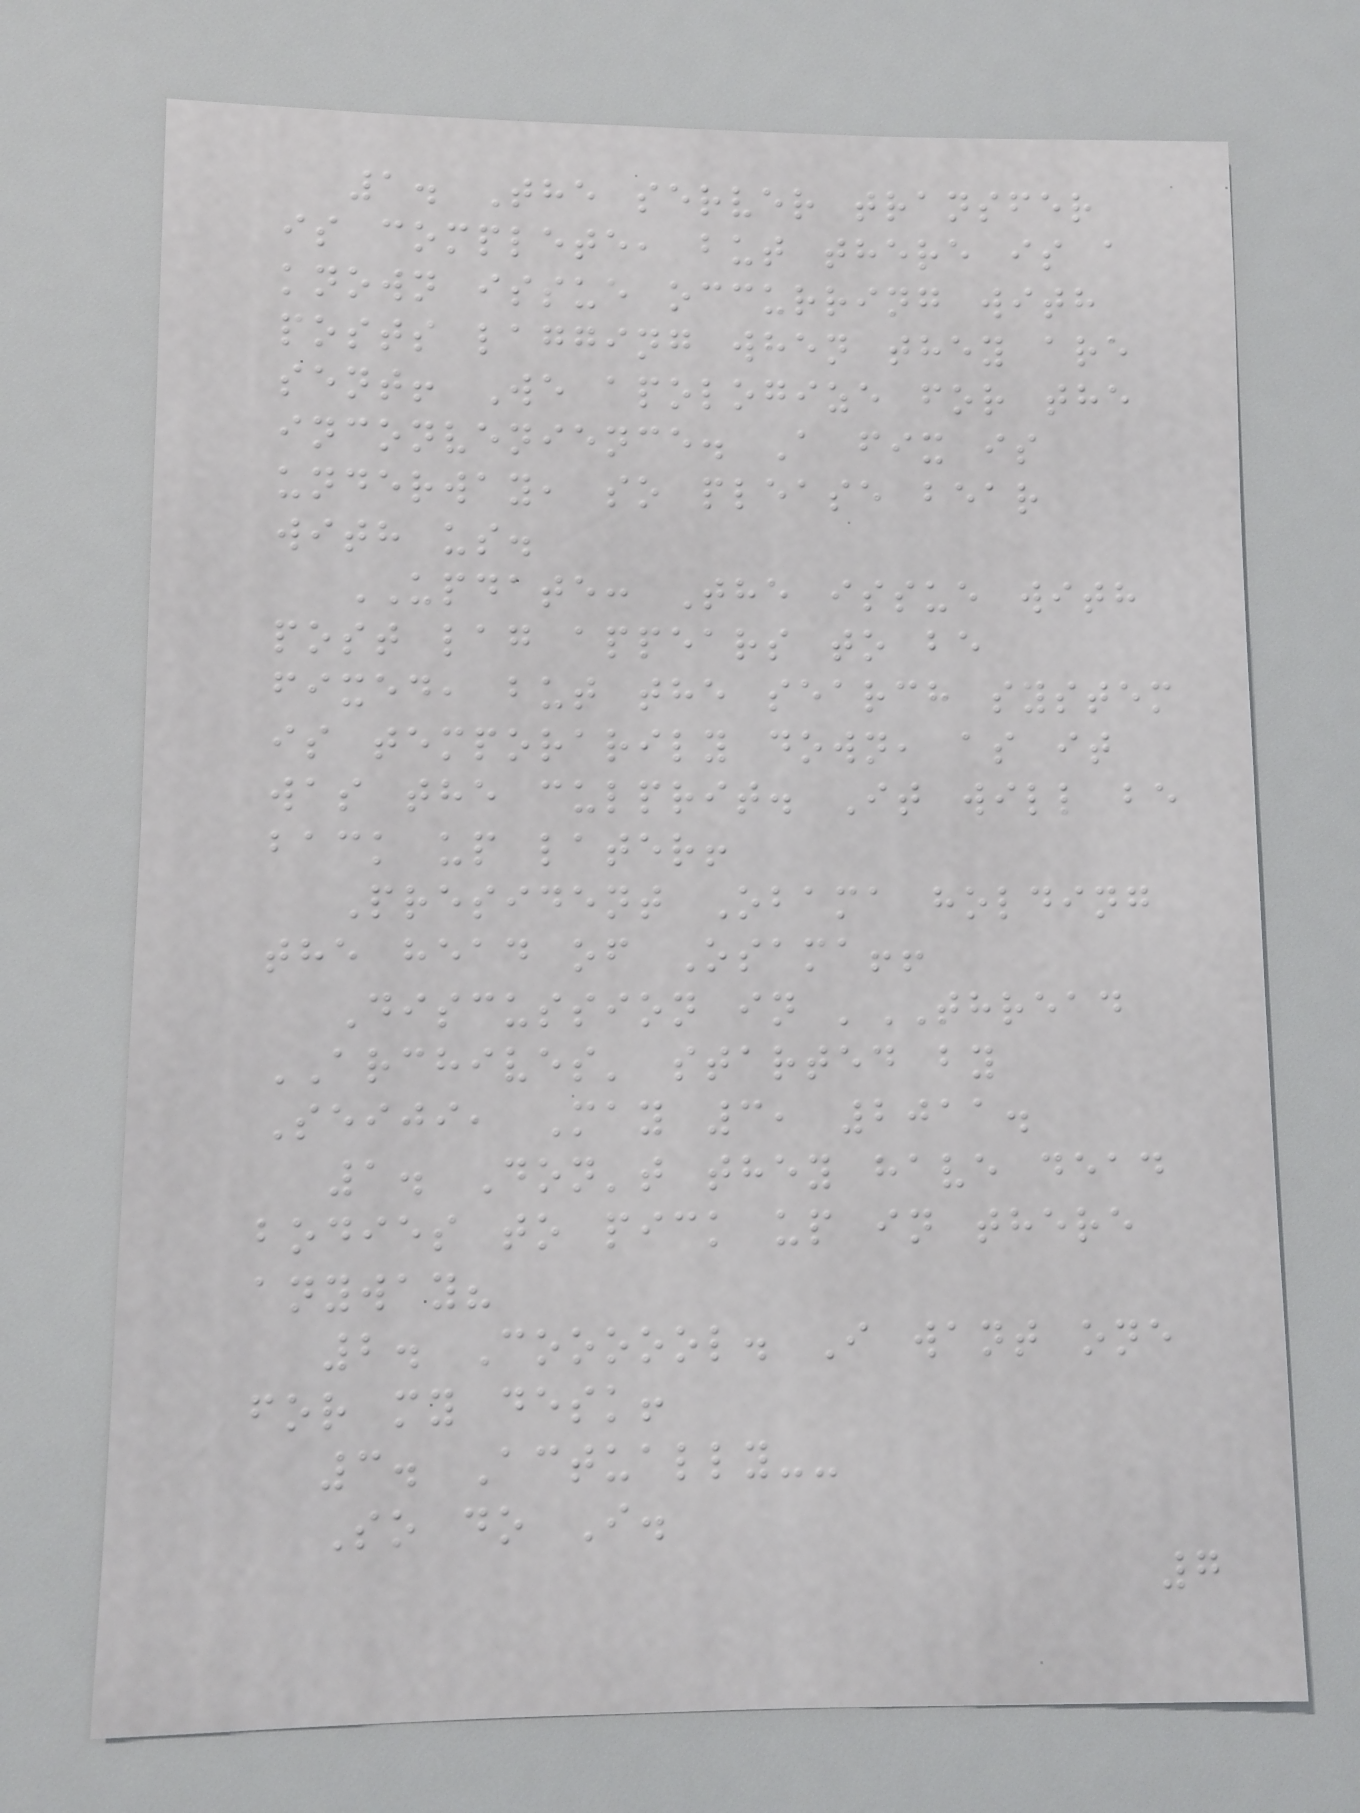1. The server transfer
is complete, but there is a
known issue occurring with
posts lagging when they are
sent! We apologize for the
inconvenience. A fix is
underway, so please bear
with us.
UPDATE: The issue with
post lag appears to be
fixed, but the search system
is temporarily down, as it
was the culprit. It will be
back up later!
President Obama holding
the head of Osama!!
Discussion in 'THREAD
ARCHIVES' started by
Seiji, May 3, 2011.
1. Don't they have dead
bodies to pick up in there
anyway?
2. Coooool. I want one
for my desk!
3. Actually--
So do I.
7
